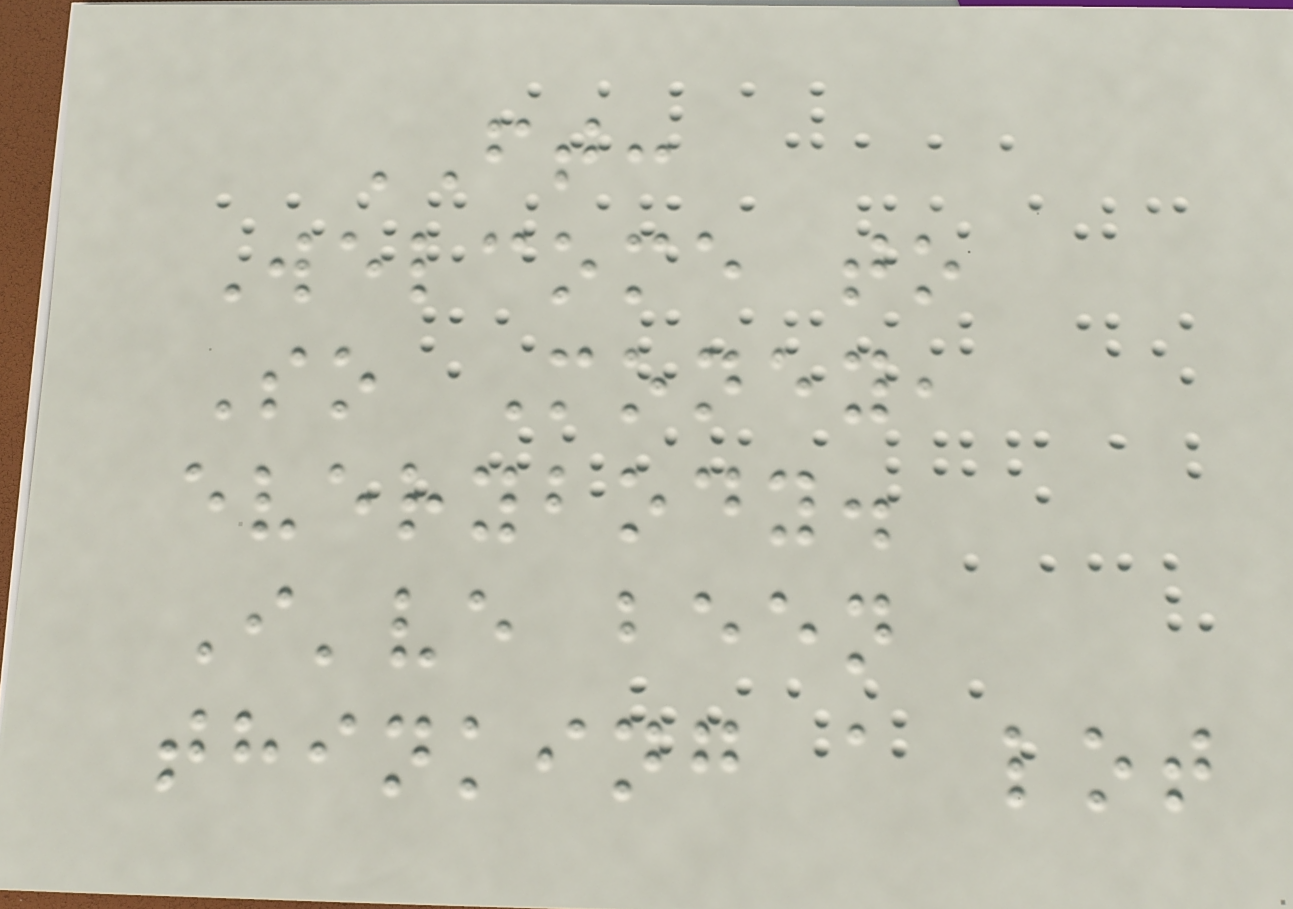FT:
Welcome to
So Money,
everybody.
I've been
thinking a lot
